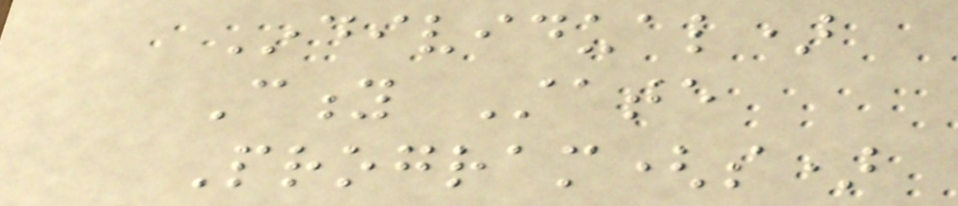Individual)
City State
Program(s)
